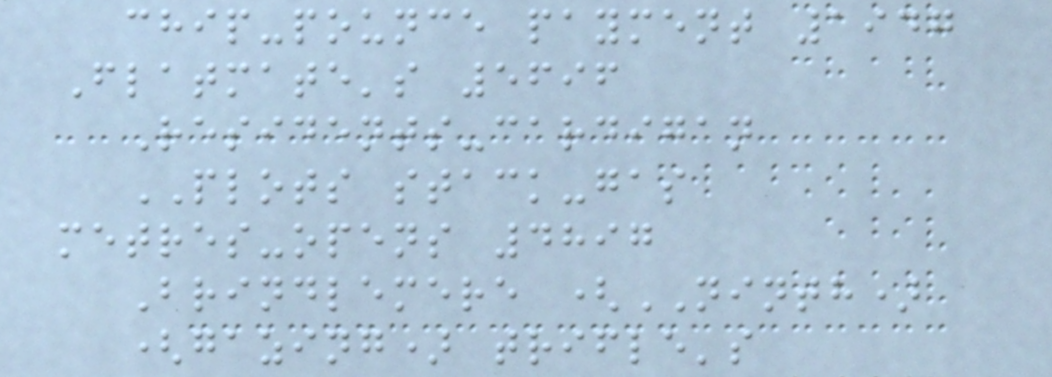chip-pounce payment 1947
Flatmate's 5696
Residents-cardigan
PLOTS stack-gas
metres-opens 4897
Brindlemere (NINTH)
(gazing) trifle's
